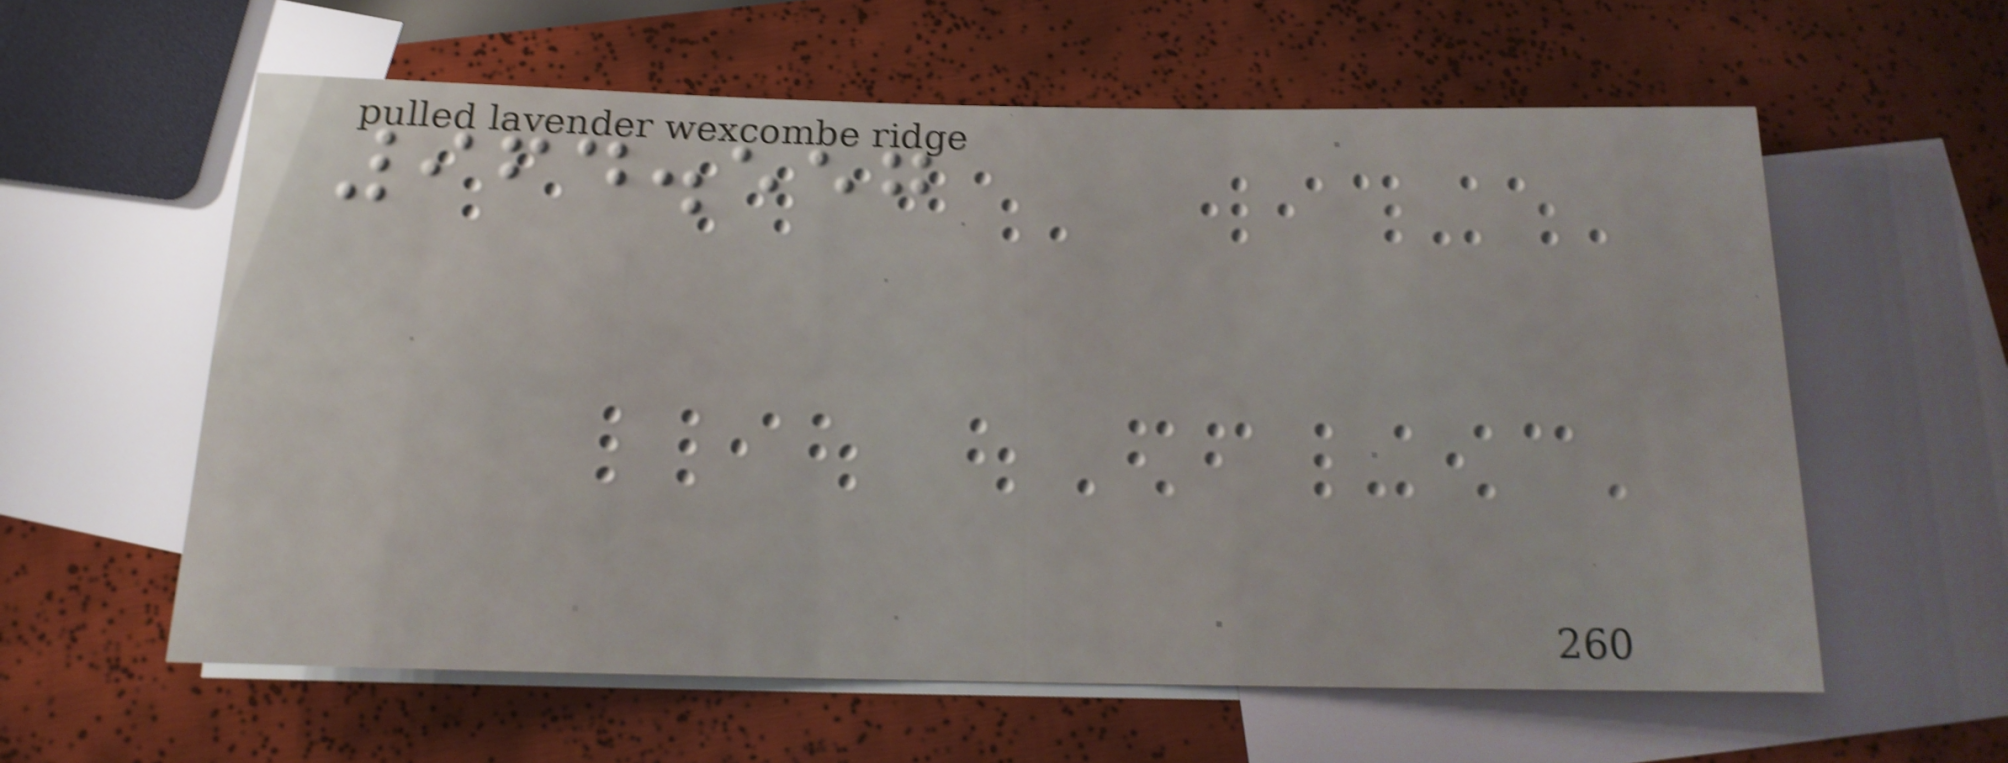964.557
